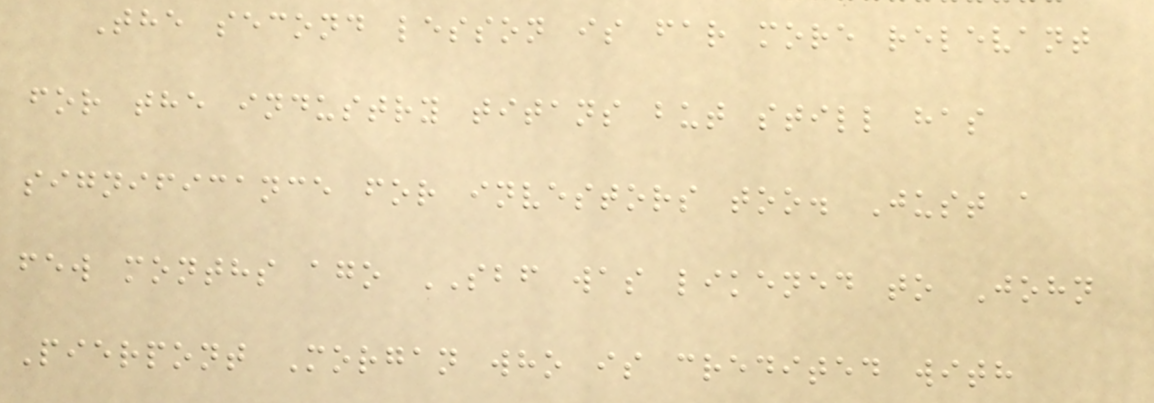The second lesson is far more relevant
for the industry titans but still has
significance for investors too. Just a
few months ago SBF was likened to John
Pierpont Morgan who is credited with
